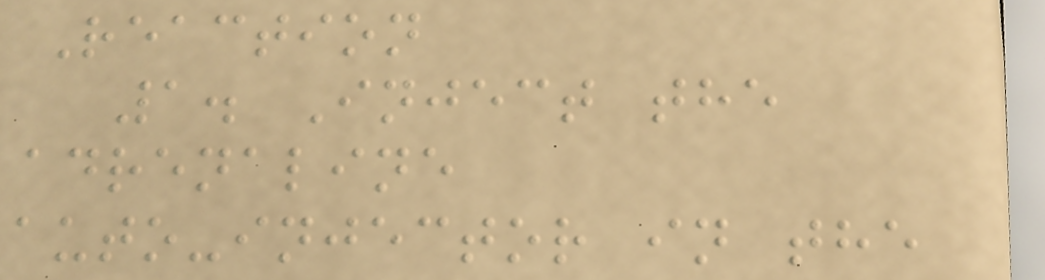Reaction
1. Inject the
adrenaline
auto-injector in the
